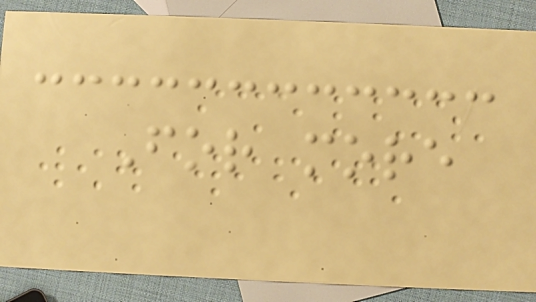For more
